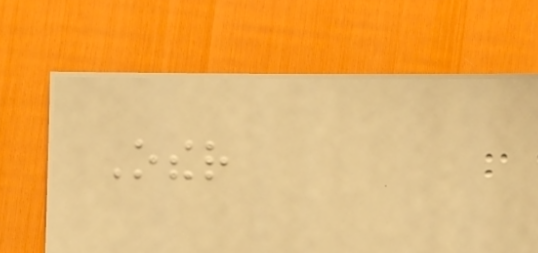Other
